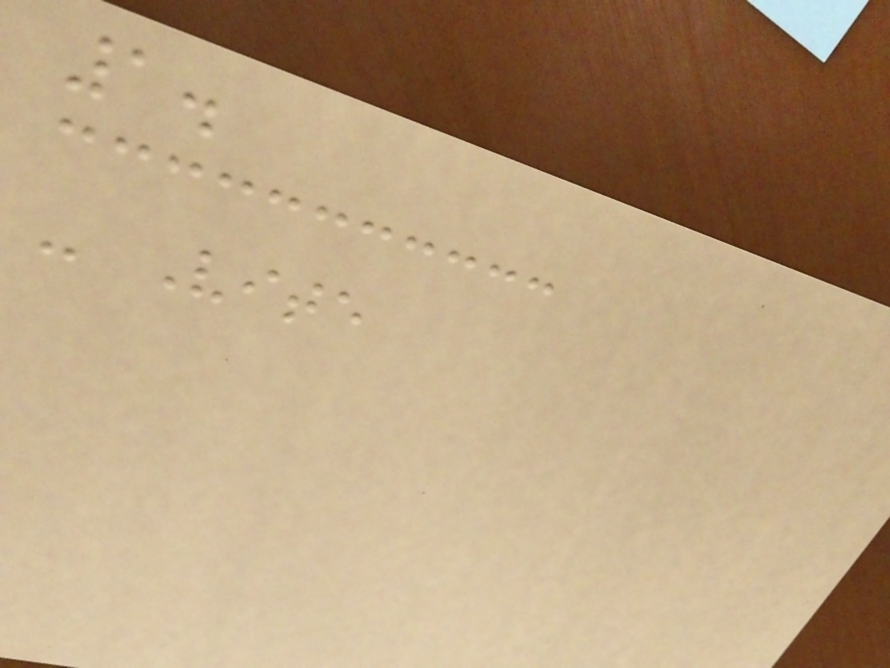1.
- Vite
